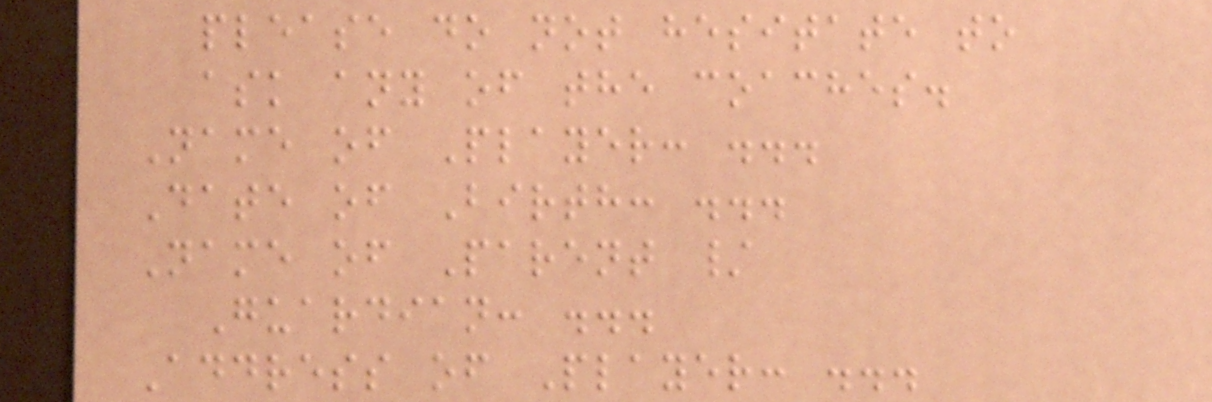please do not hesitate to
ask any of the coaches.
Name of Player: ...
Date of Birth: ...
Name of Parent /
Guardian: ...
Address of Player: ...
